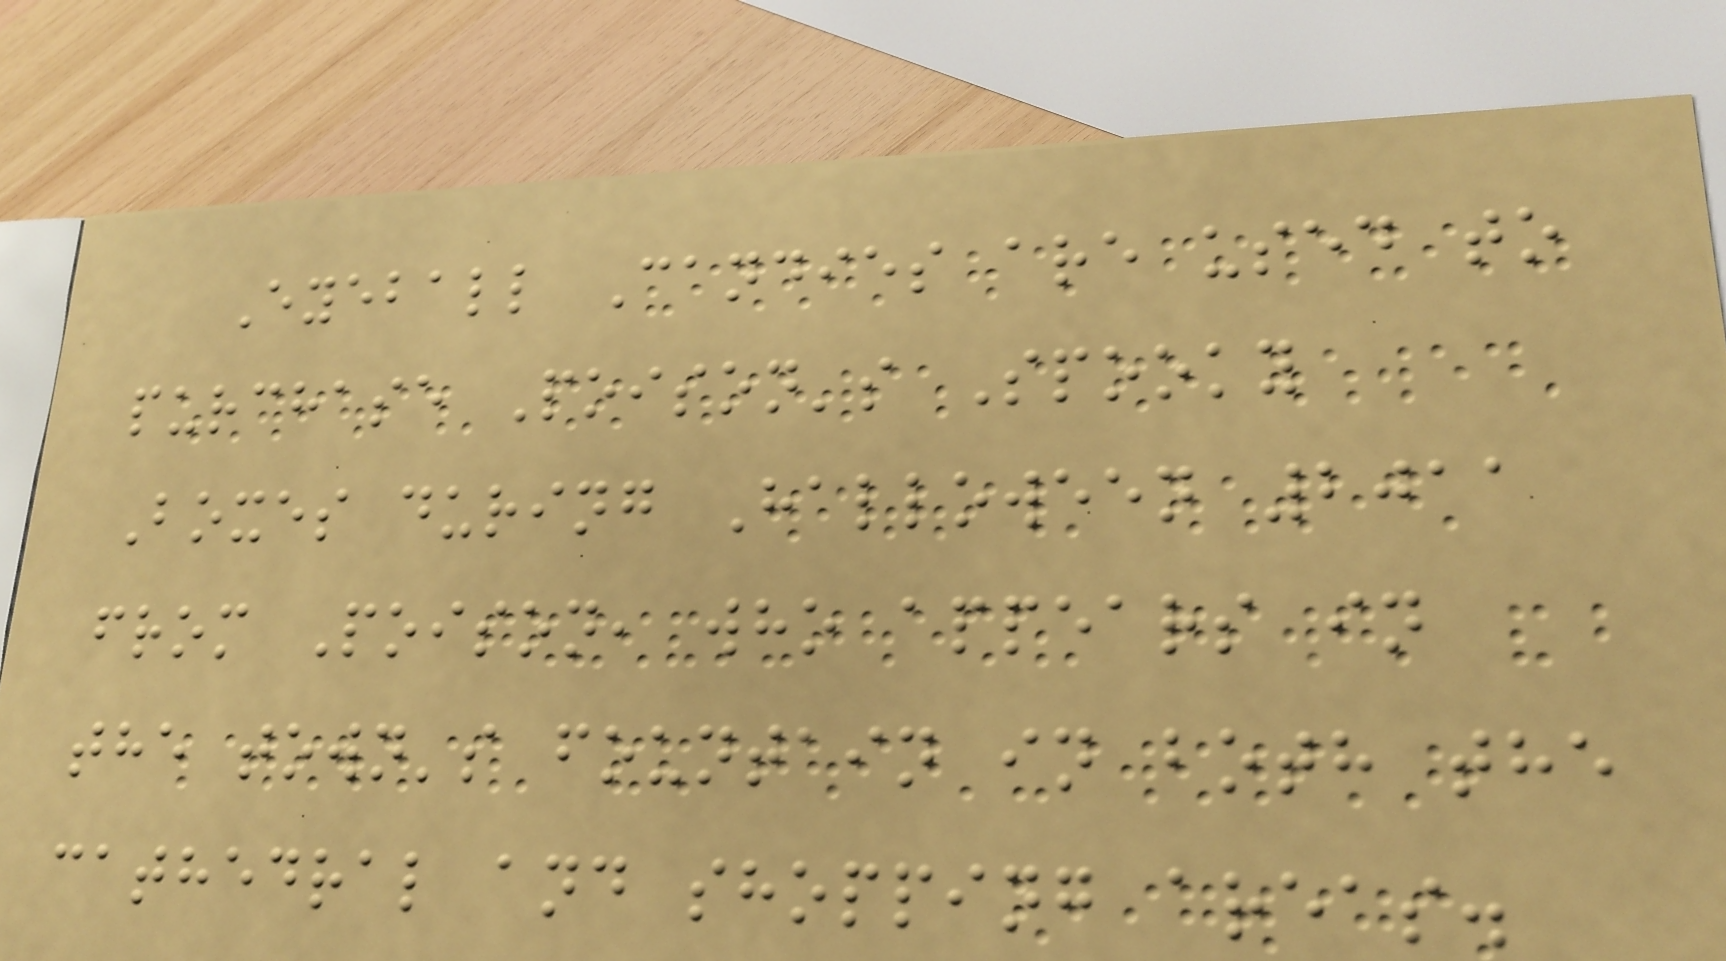Eyeball Candies are used to
purchase Poison's Spooky
Boxes during Halloween 2011
from Poison, who appears in
the town's fountain in both the
cathedral and shopping areas.
